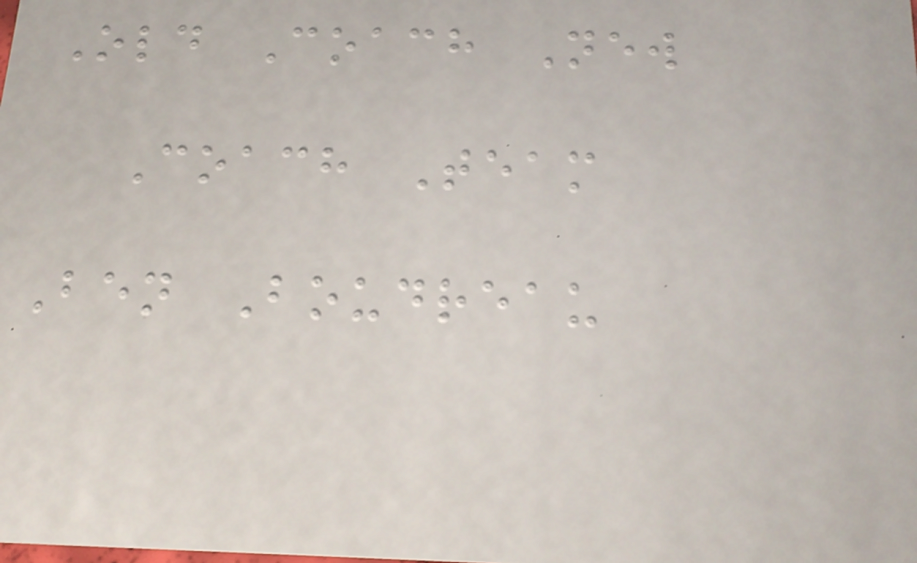Old Coach New
Coach Team
Ben Boudreau
